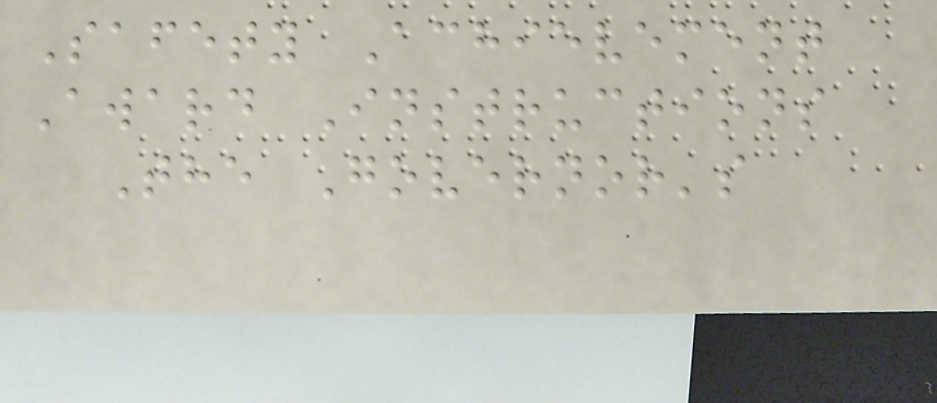Safety Achievement
Award Instructions
The Governor's
